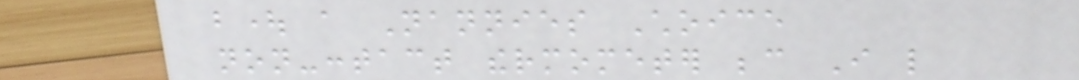bought a Nannies Choice
non-contact thermometer because I like
